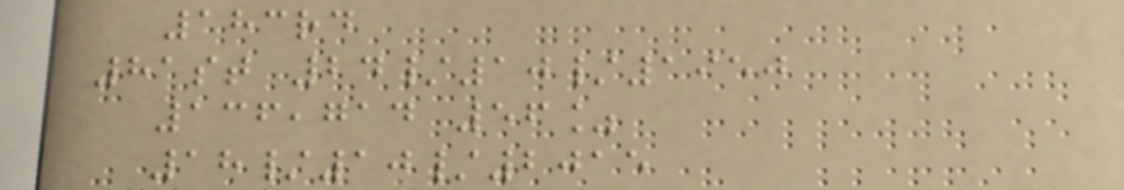183rd
81st 24/10/1950
136,714 56%
18/10/2015
